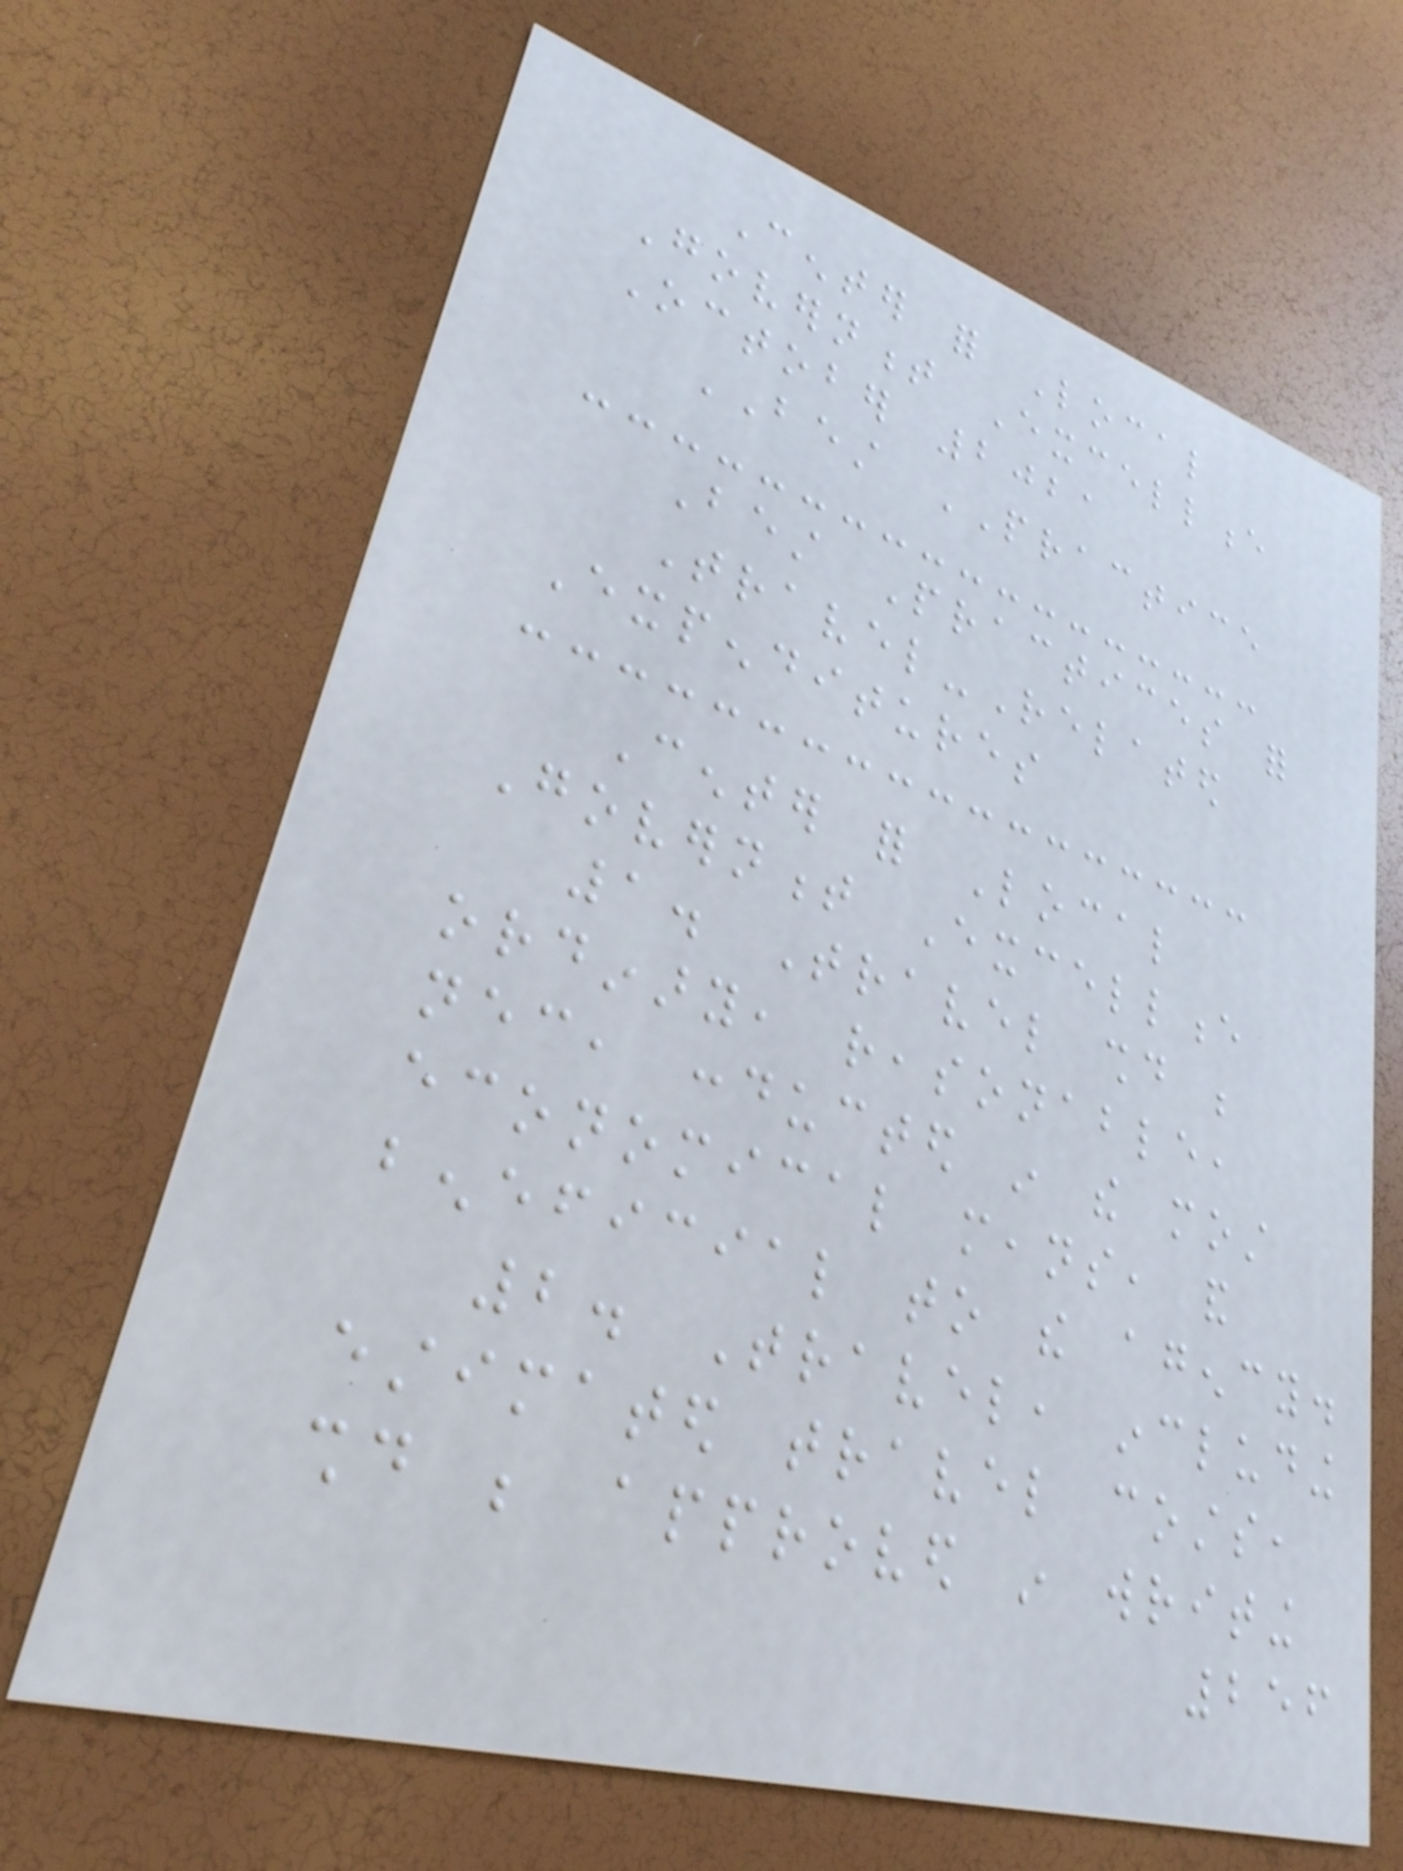Center for Local
Government Excellence
October 2021
BEST PRACTICE
Best Practices for
Travel-Related
Expenditures
Center for Local
Government Excellence
1. Travel should be
ordinary, reasonable,
necessary, conducted in the most
economical means, and
beneficial to the agency.
2. Travel, including
estimated travel costs,
should be approved in writing
256
